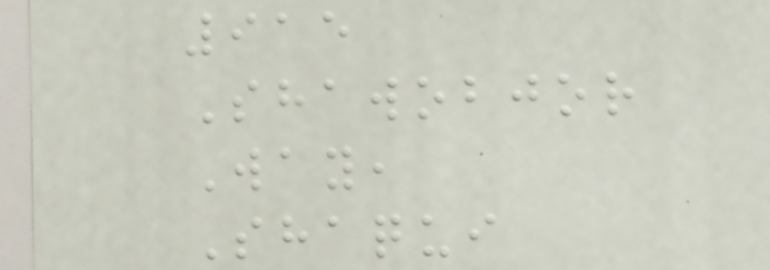915
Shawobjor
Way,
Shaqui
